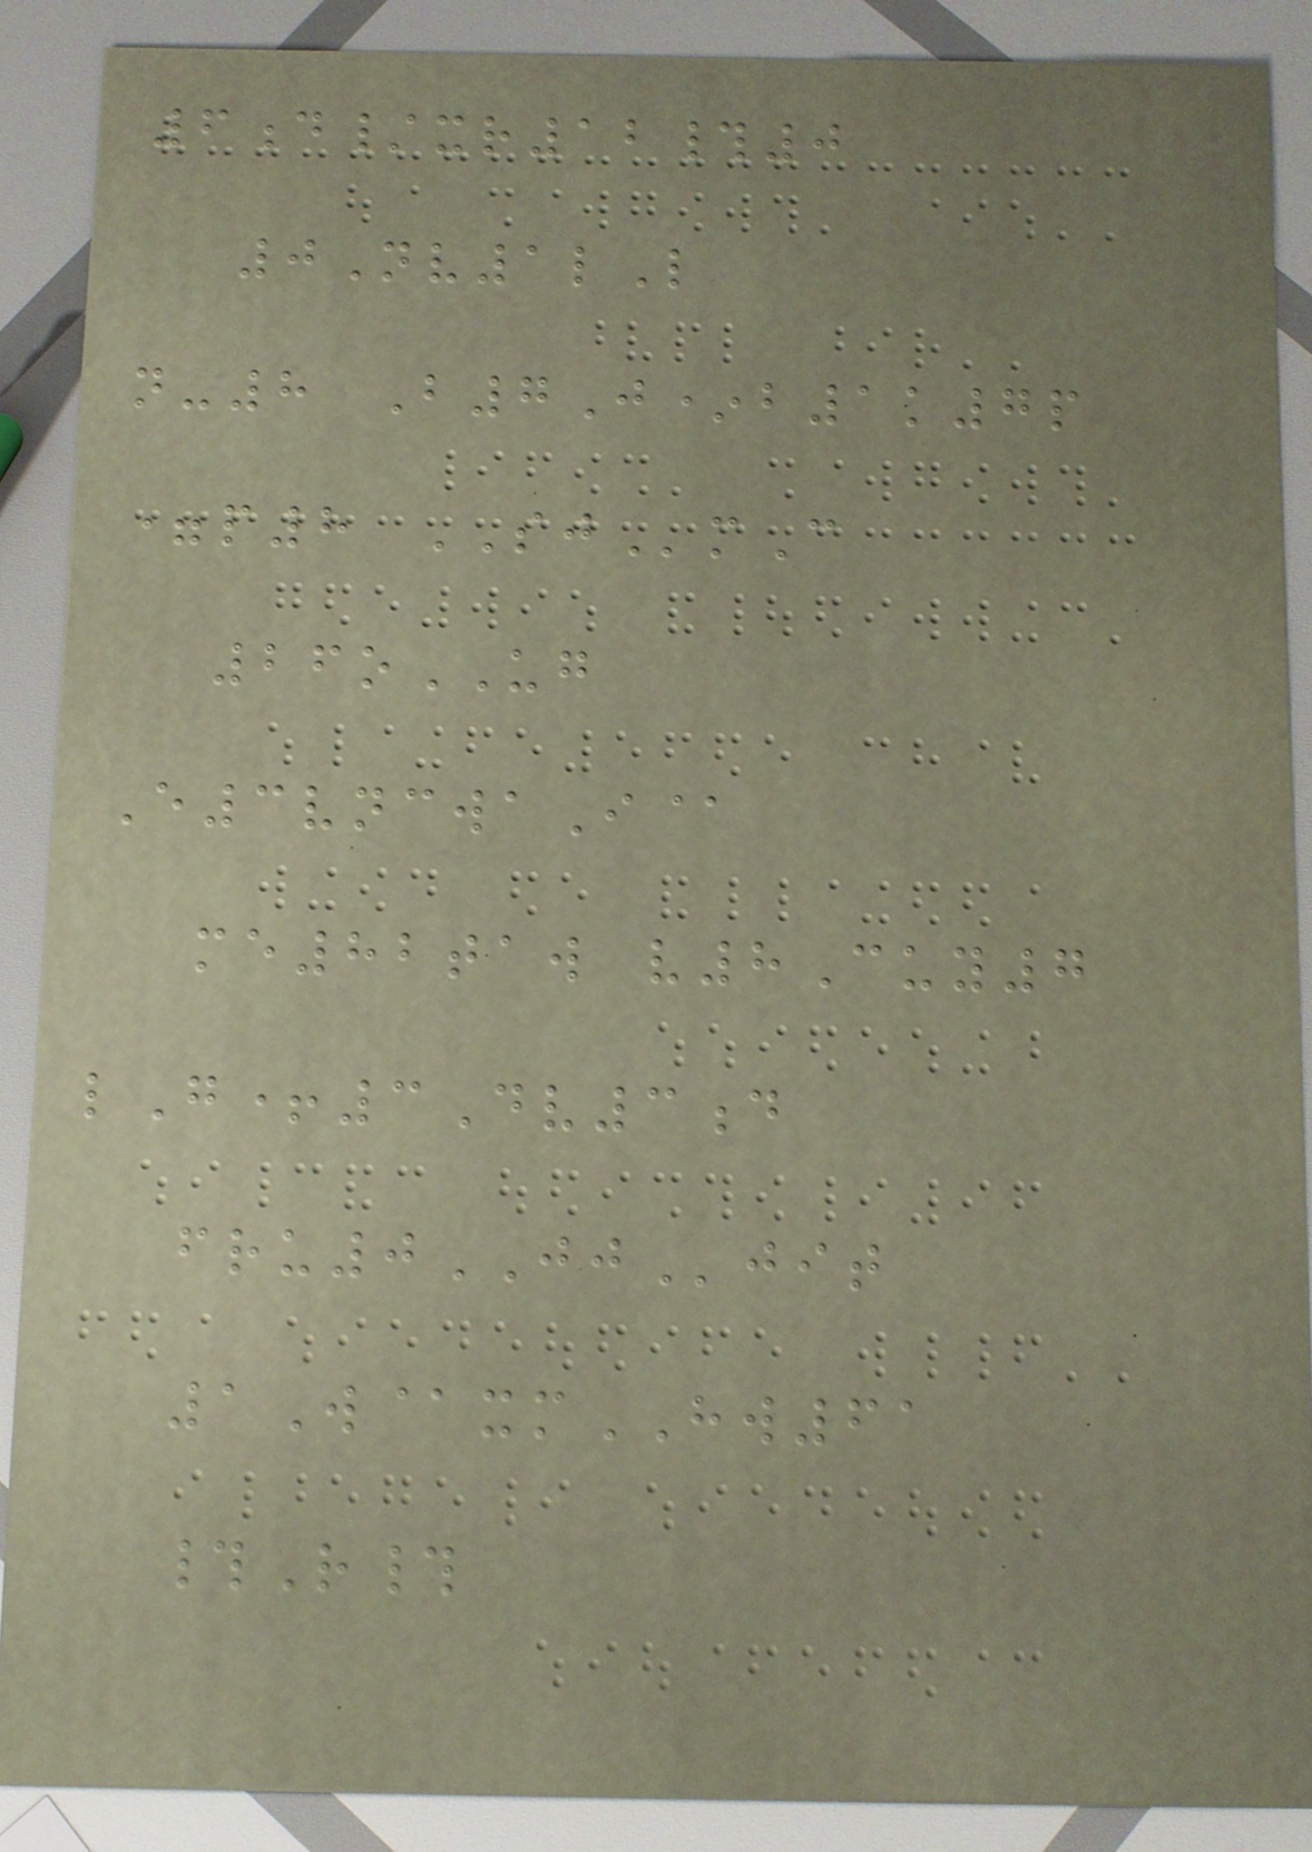6d/xr12#0
0Nv1lL
n-8 B7J*b1k7p
=p8 SJmC
26oUG
E3vncwaI@
me82taw v8Cuy7
lG+3Dv3d
fru0JJjit
1W@xmHW61
#R#
